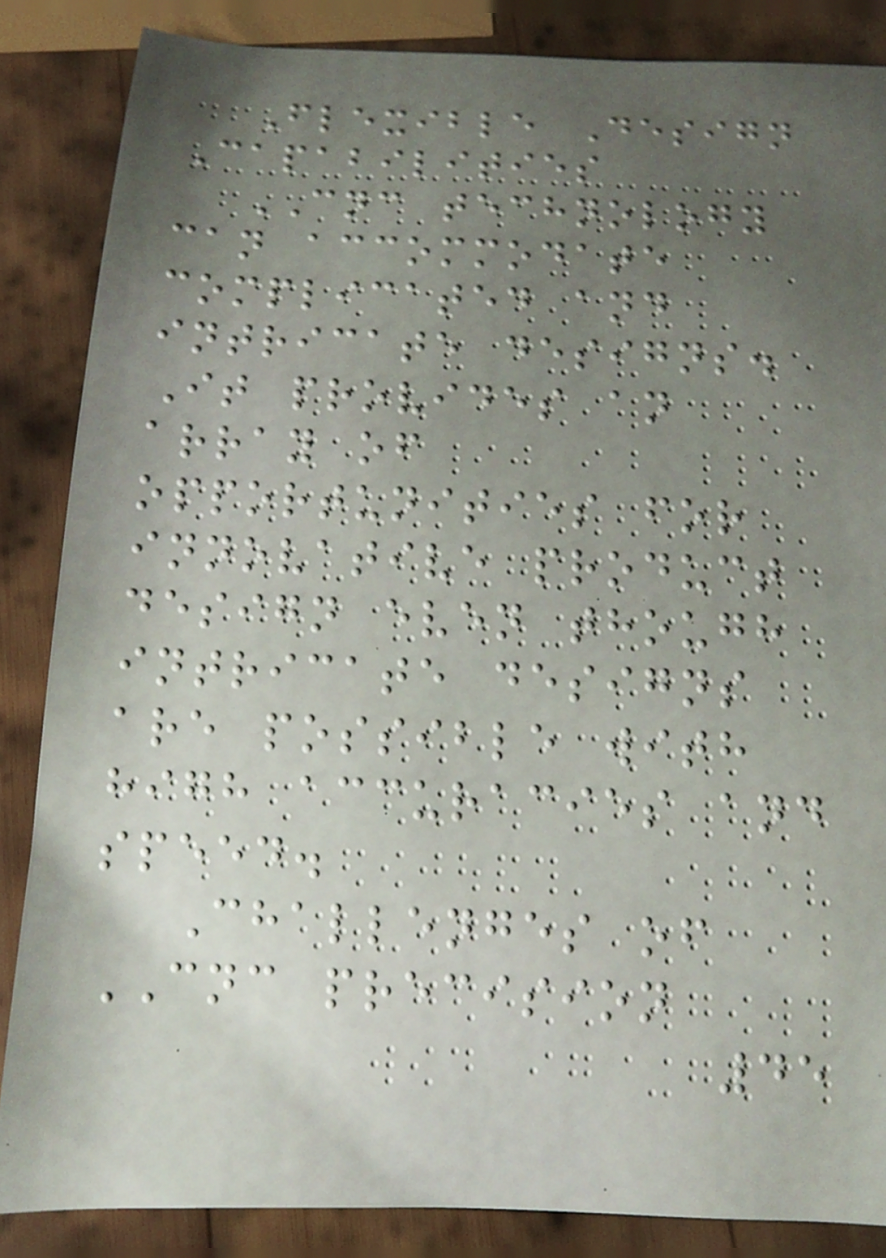Flexible Design
Capabilities
CNC technology
can accommodate
complicated and
intricate designs.
It provides an
array of
opportunities for
innovative product
design even though
intricate designs
are possible with
high accuracies and
speed.
Challenges of
CNC precision
45
